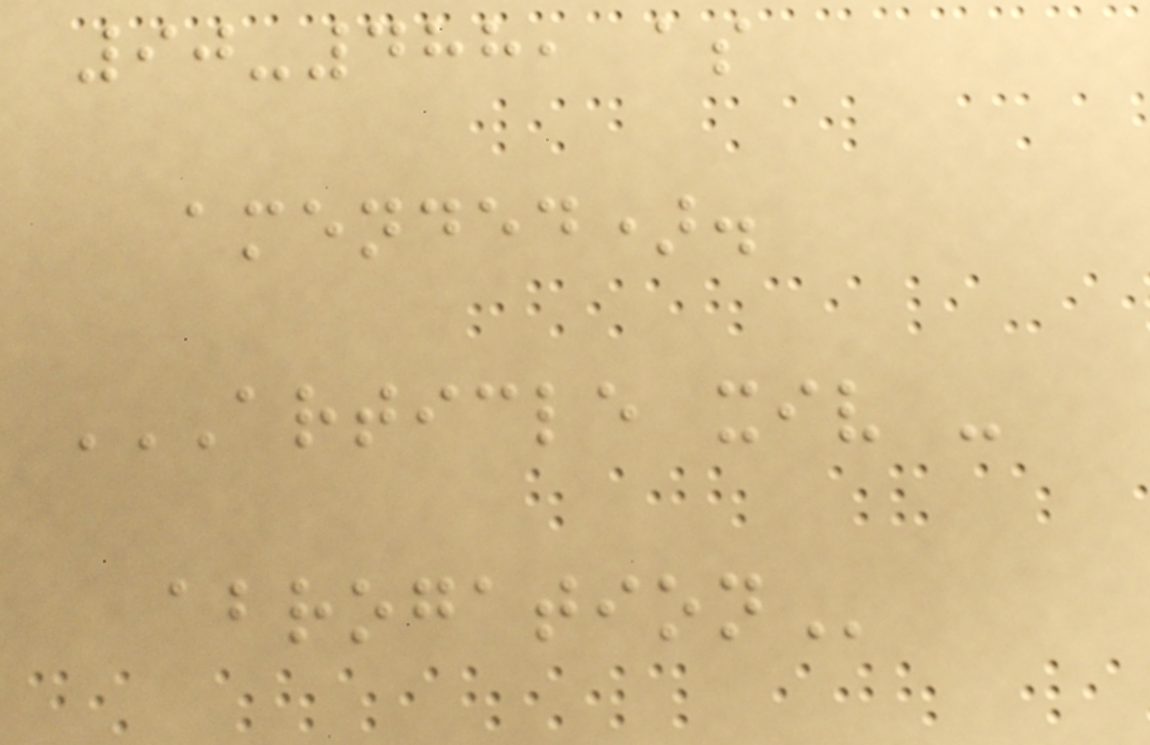90-488, as
amended).
ARTICLE XIV -
ABROGATION
